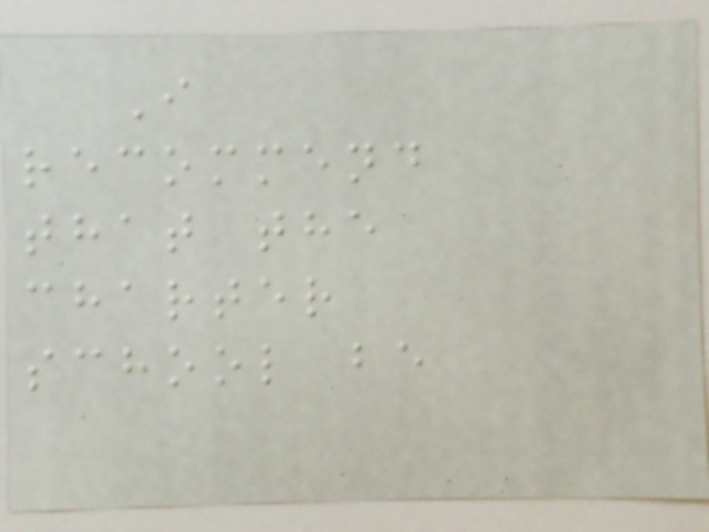I
recommend
that the
charter
school be
